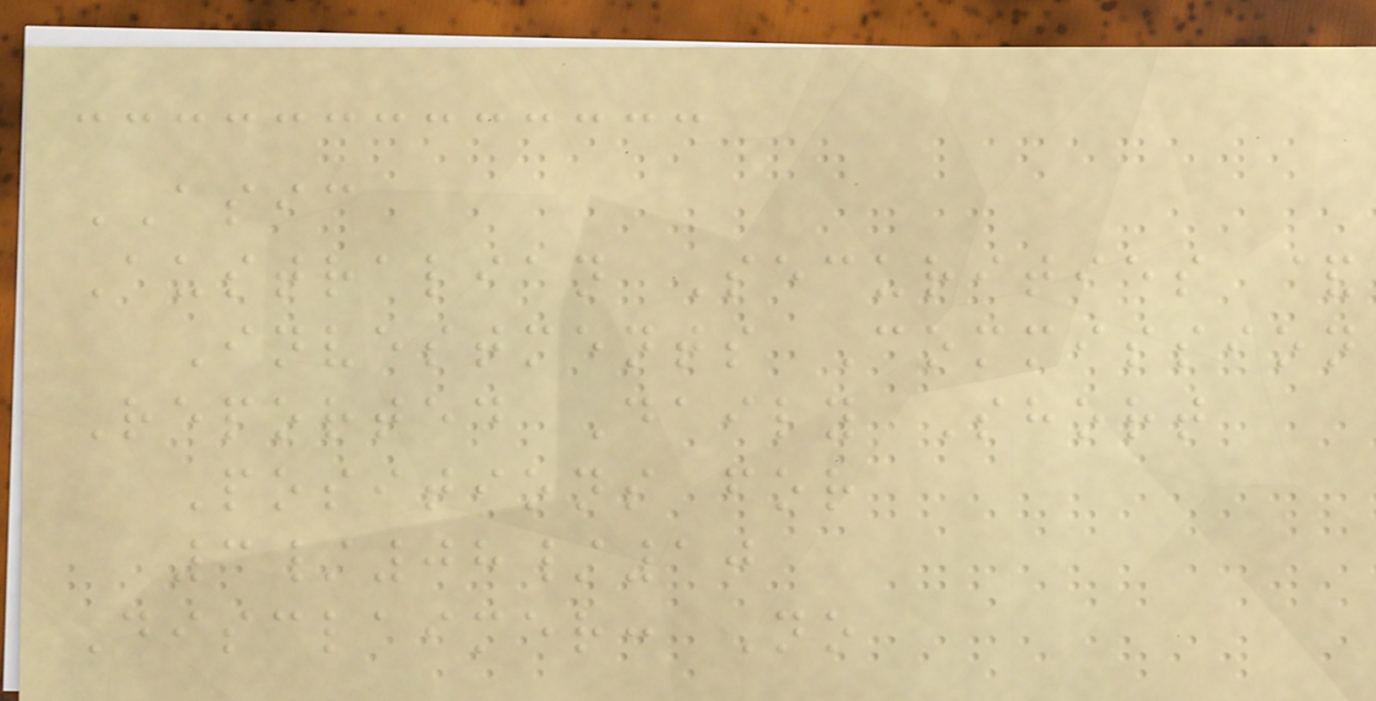ASIC
Australian Securities &
Investments Commission
Reported Daily Short
Positions for
3/08/10
Disclaimer: No
